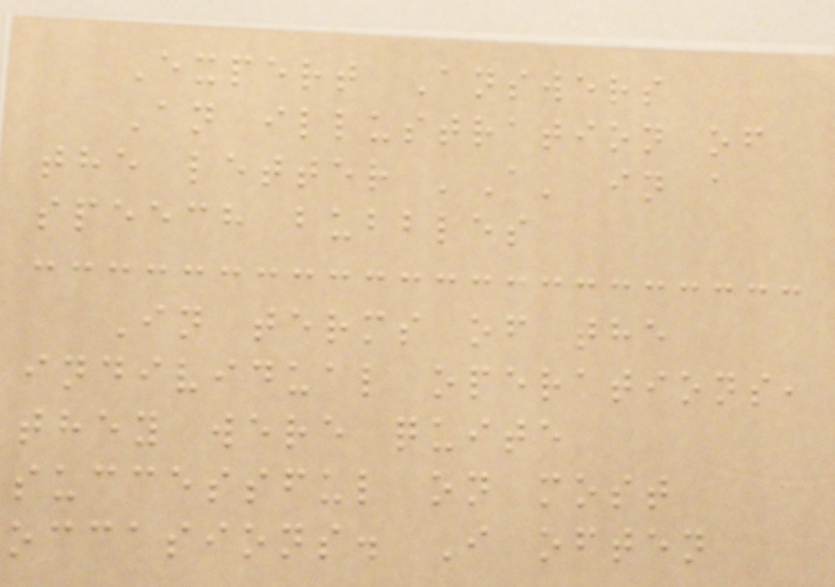Expert Answers
An illustration of
the letter 'A' in a
speech bubbles
In terms of the
individual operations,
they were quite
successful on most
occasions. I often
